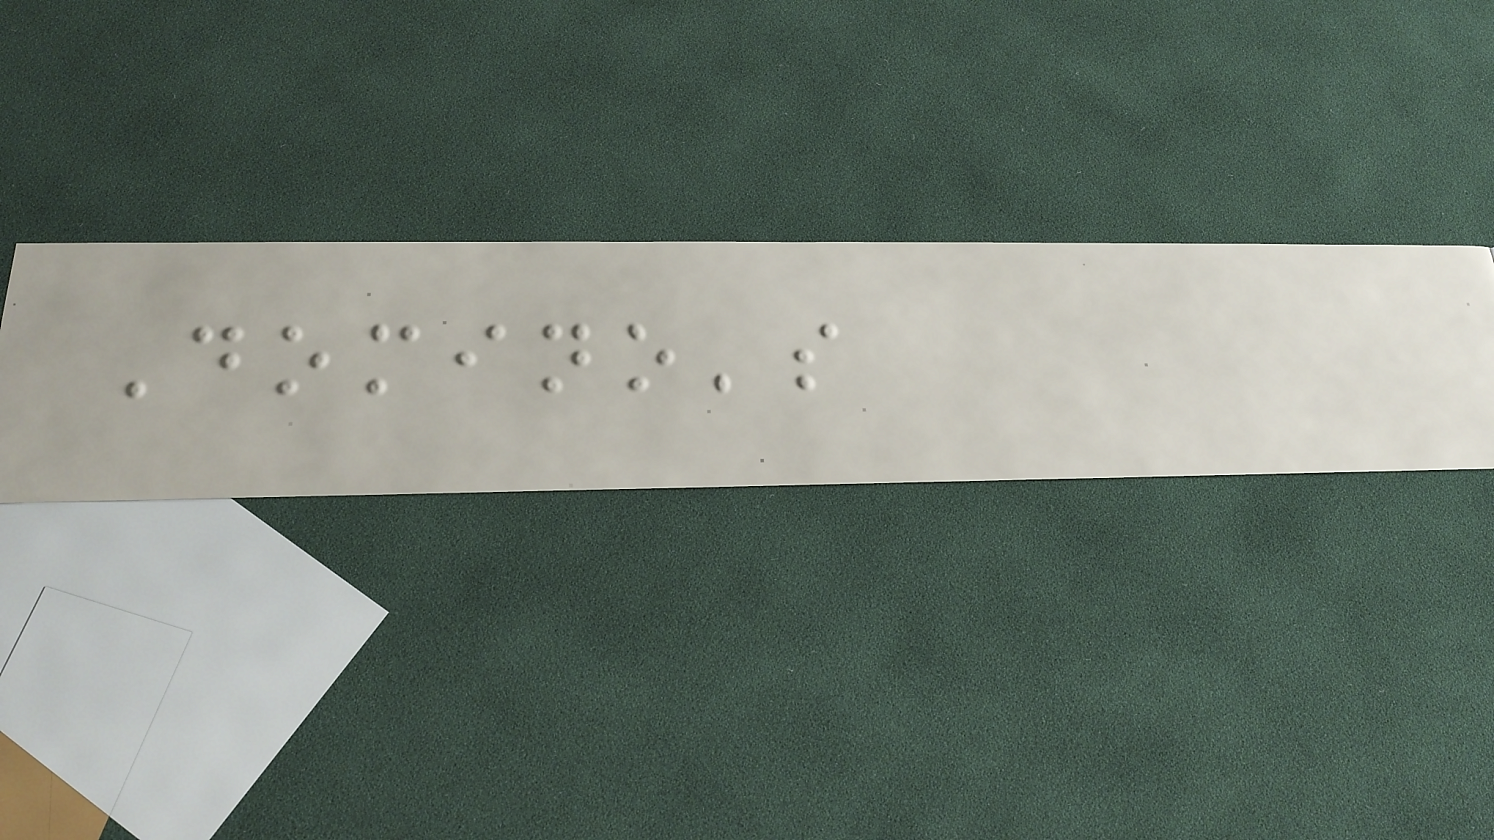Domino's
